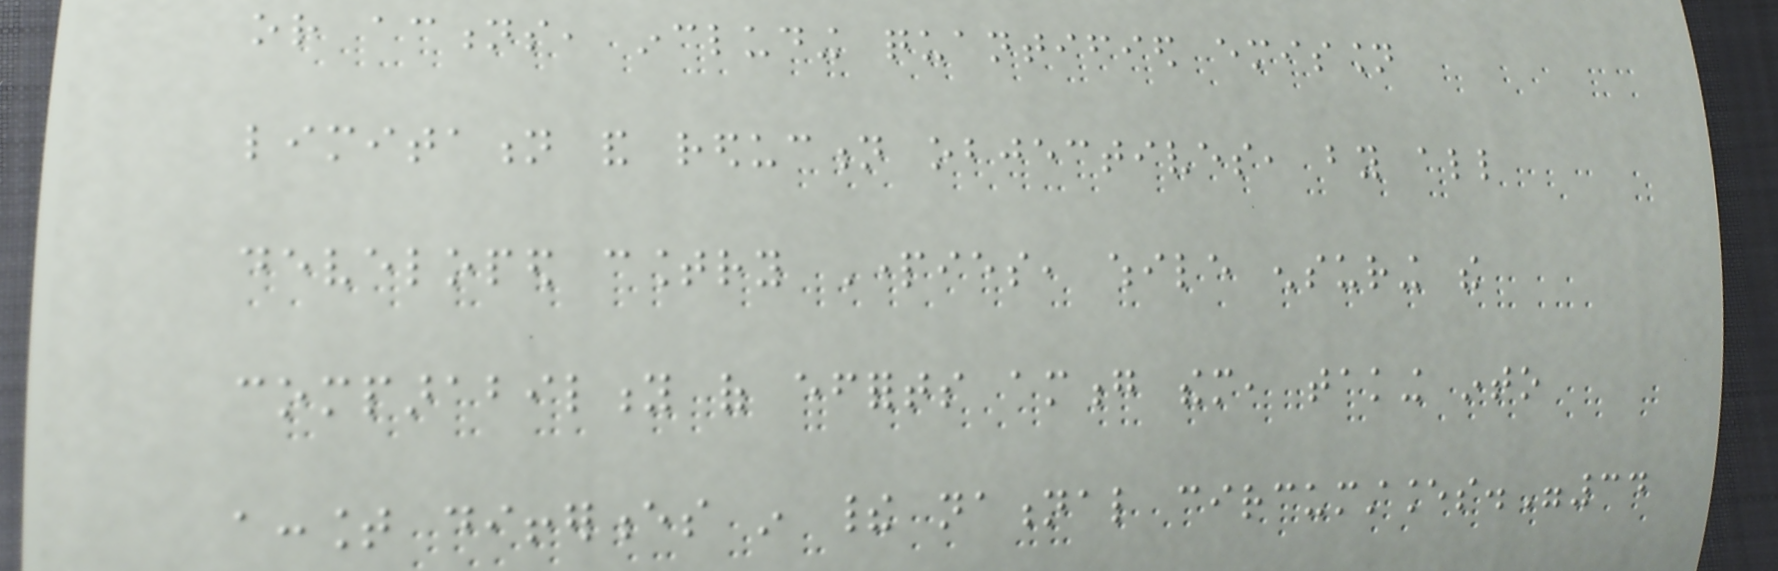or actions, including quantified emission
limitation and reduction objectives, by all
developed country Parties, while ensuring the
comparability of efforts among them, taking into
account differences in their national circumstances."34
